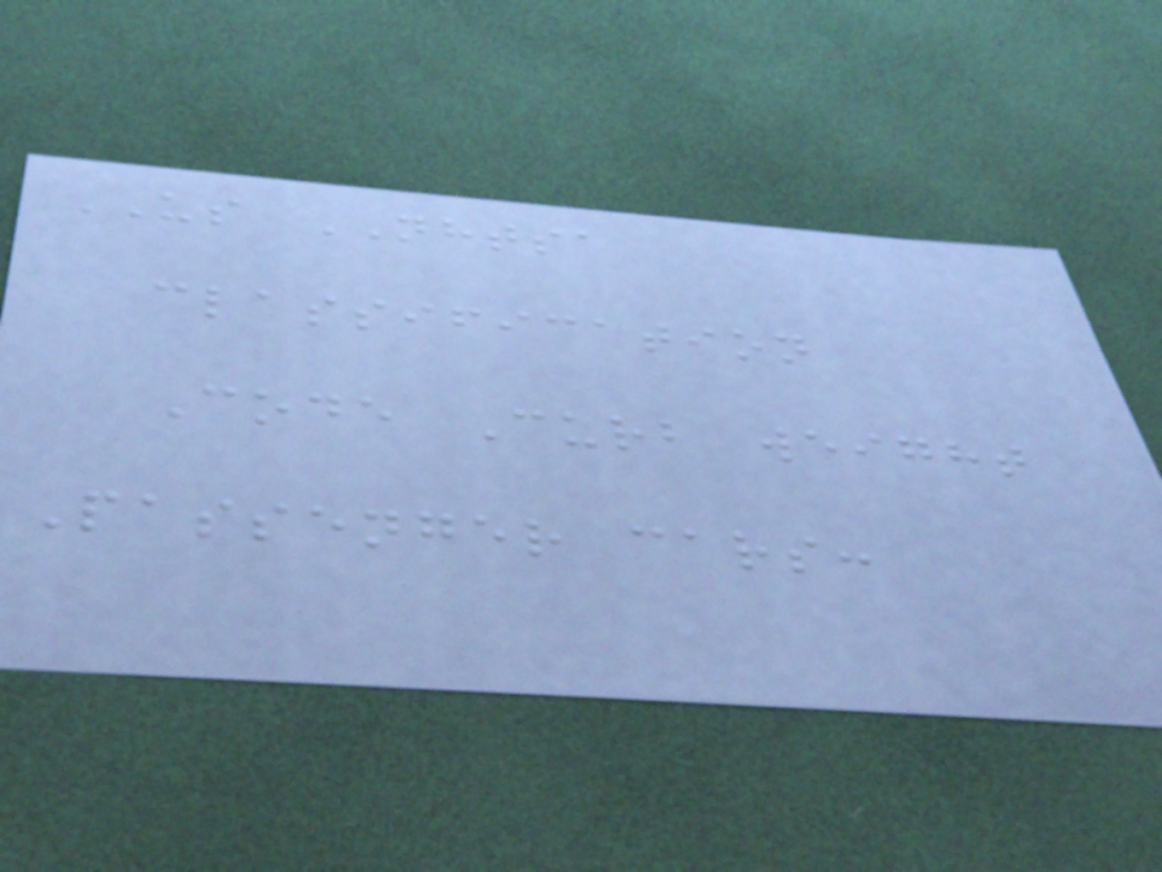US NHTSA
classification
Code Curb weight
Passenger cars:
